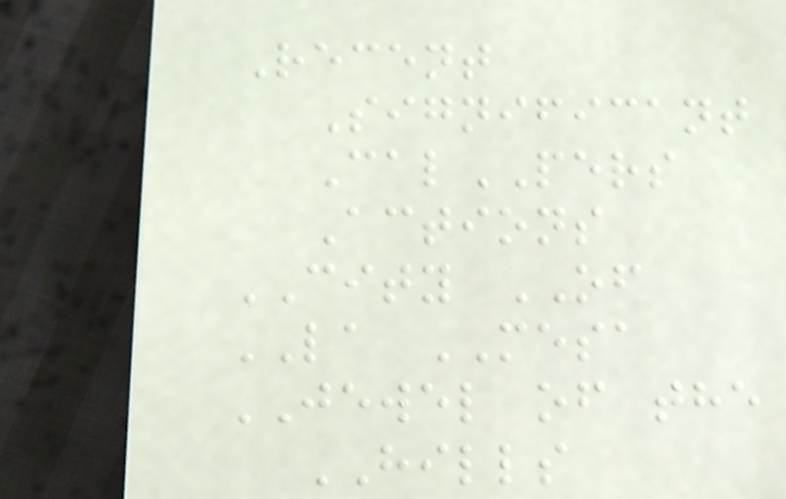Recent
Significant
CalPERS
Actions
CITY OF
LA MESA
JEWEL of the
HILLS
